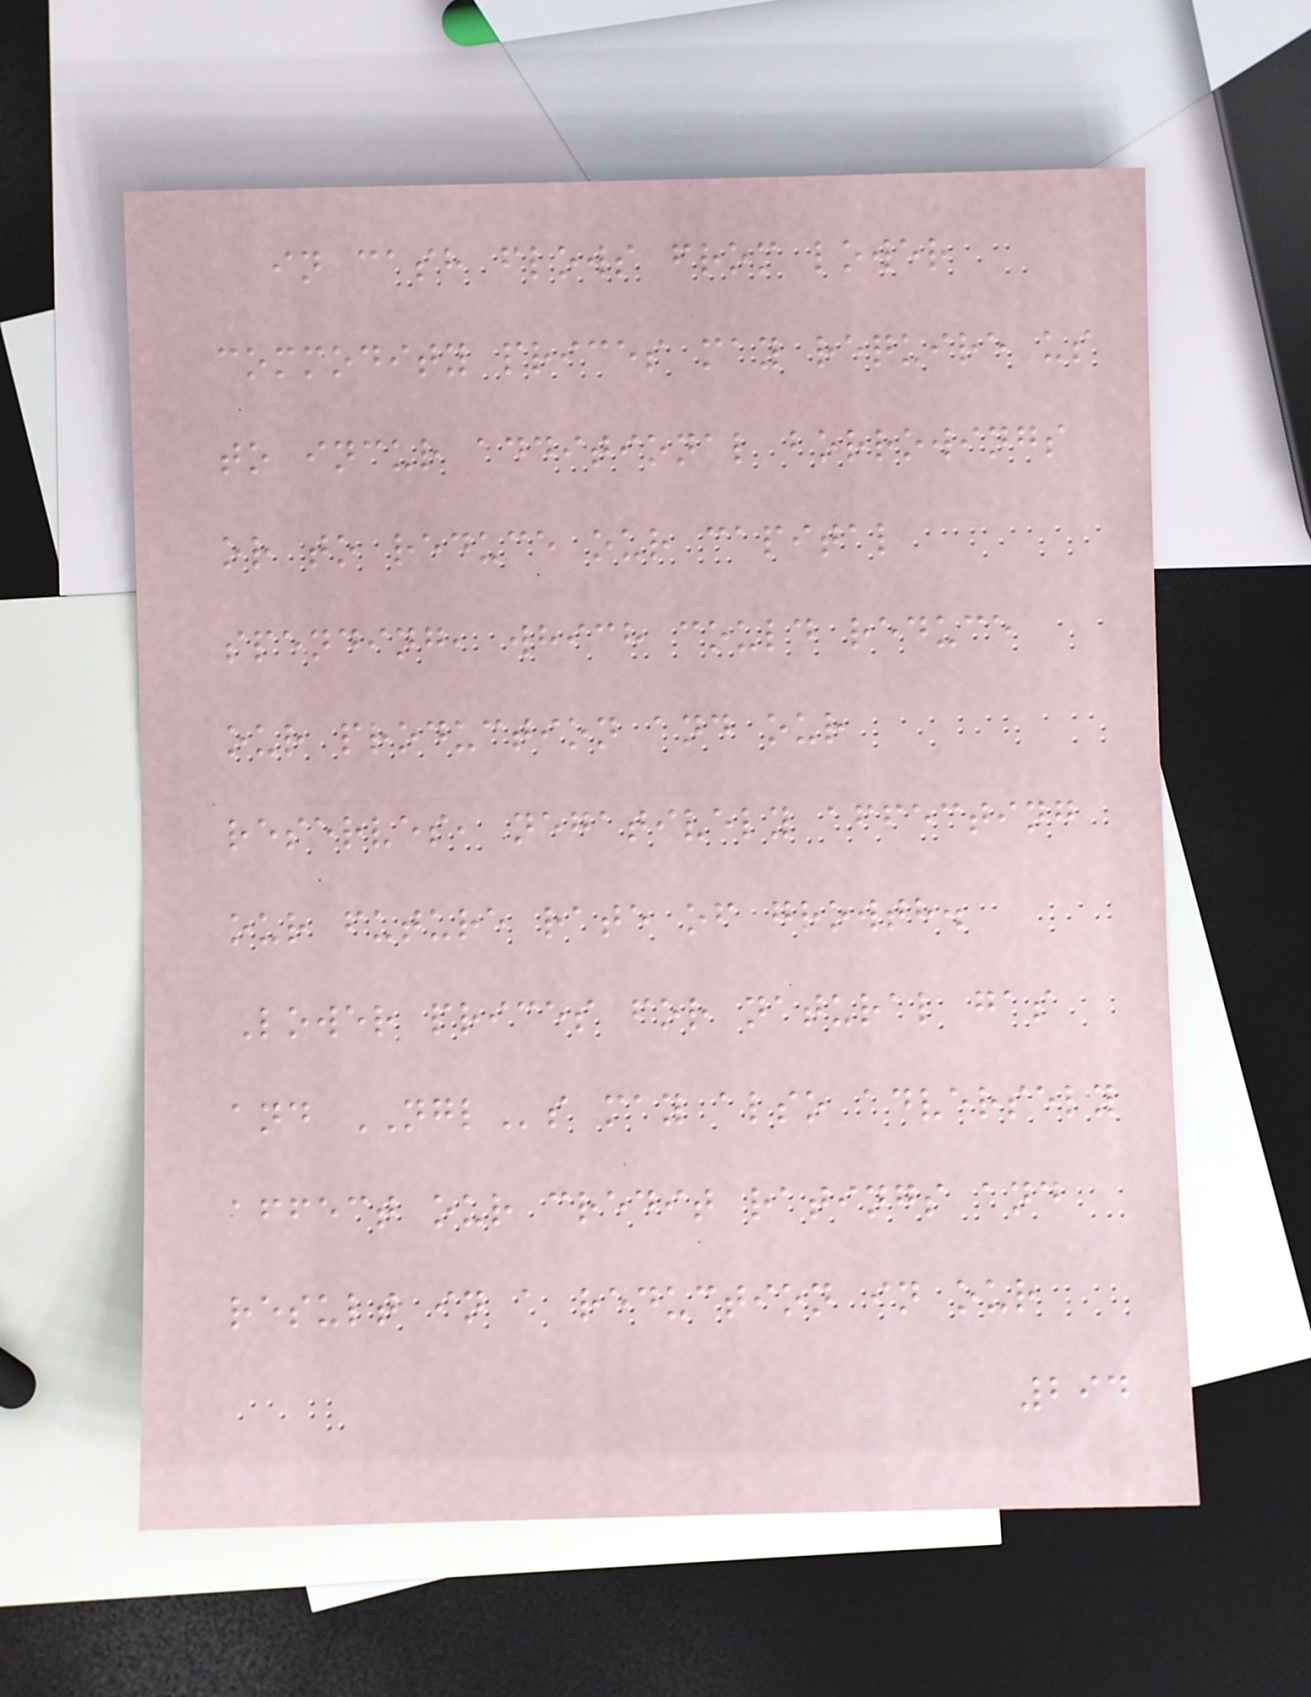in cash flows from lower
commodity prices may require us
to incur additional borrowings
or to reduce our capital
spending, which could reduce
our production and our
reserves, negatively affecting
our future rate of growth.
Lower prices for natural gas
and NGLs may also adversely
affect our credit ratings and
result in a reduction in our
294
